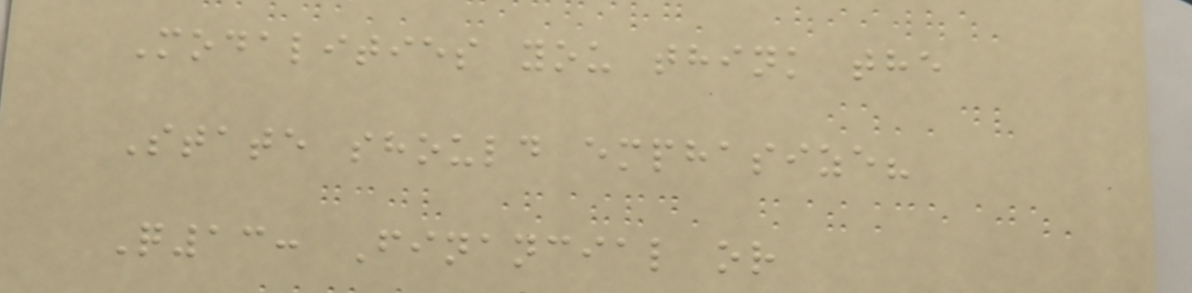Modalities you think the
State should emphasize?
Q13: Financial or
